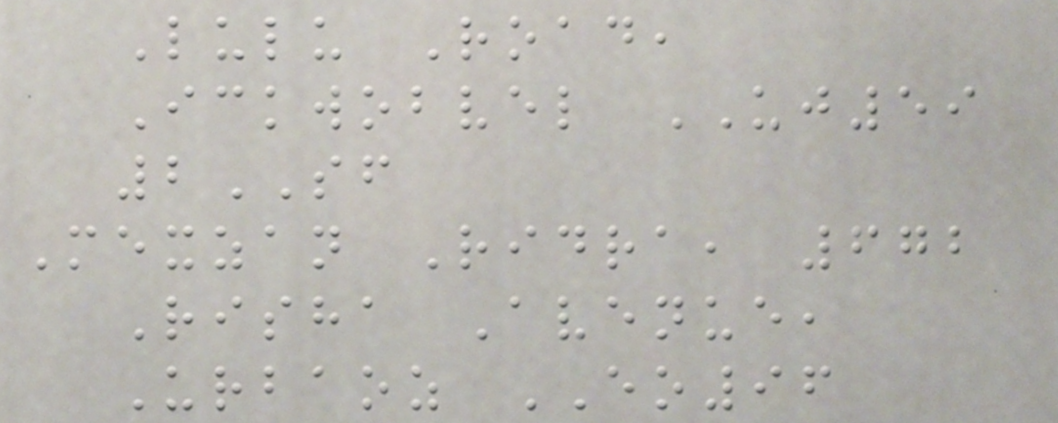Lulu Road,
Ickwobvel UJ59
2SF
Mexzan Ridra, 672
Risha Avenue,
Urbaoz EO96
